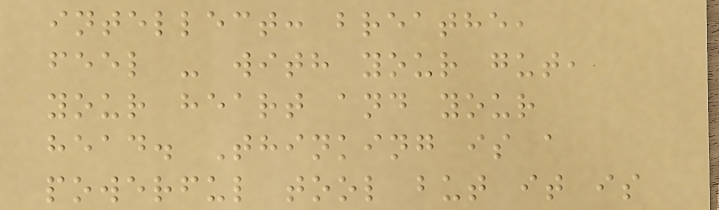intellect: breathe,
feel - with your gut,
your heart and your
head. Thinking is a
powerful tool but it is
